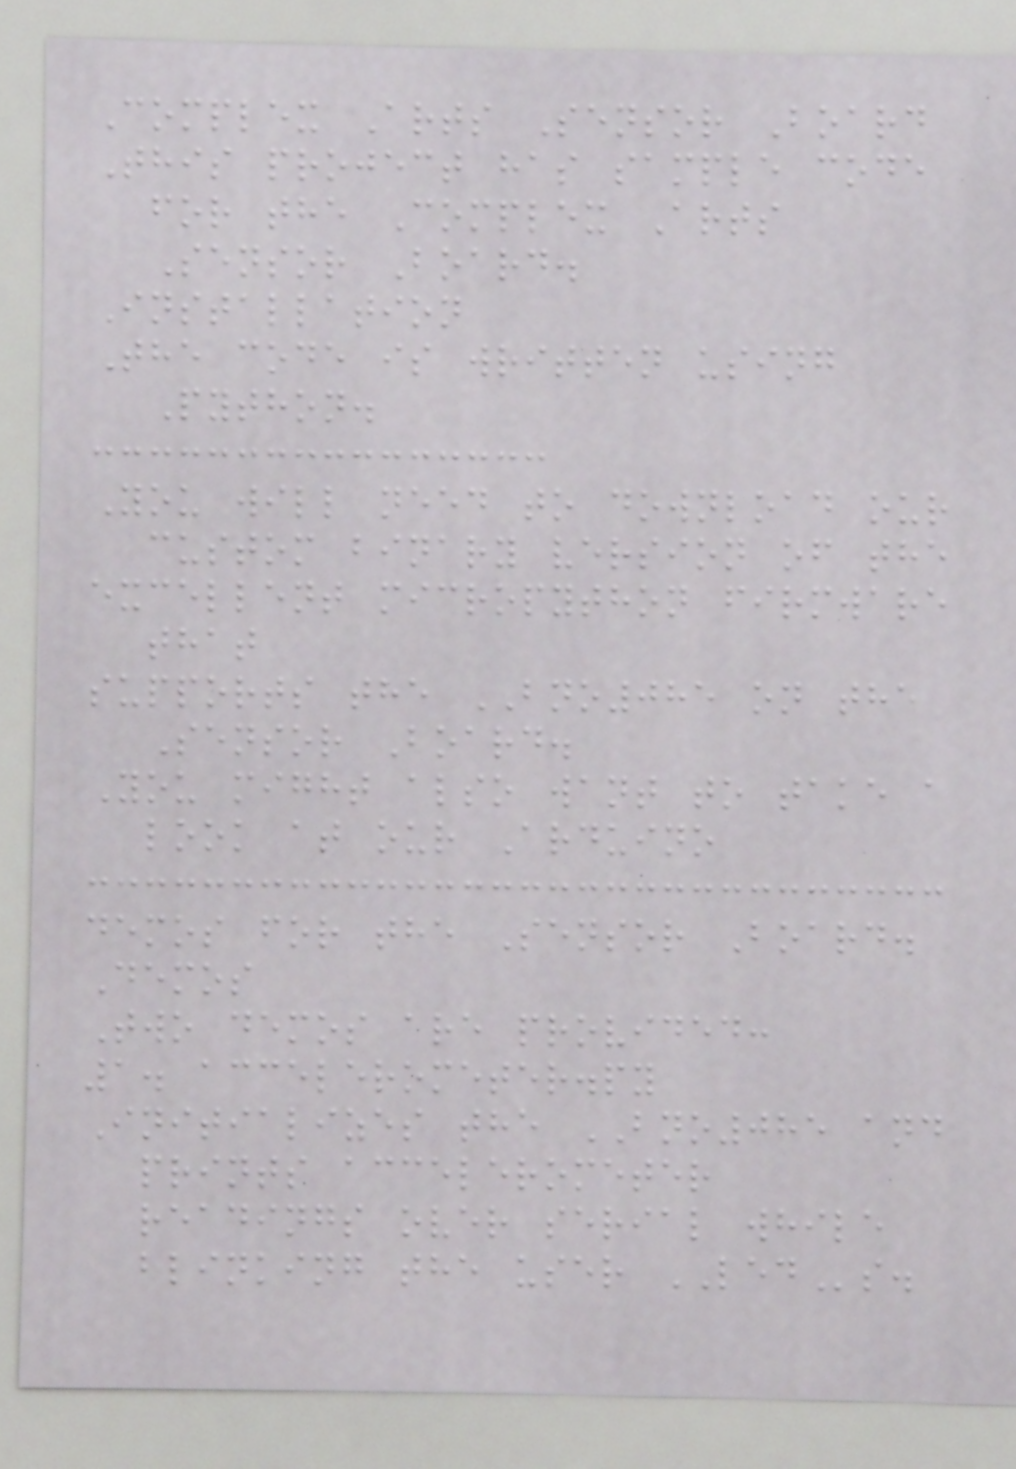Complex Arts Sensor Board
This project has sample code
for the Complex Arts
Sensor Board.
Installation
The code is written using
Python.
You will need to download our
custom binary version of the
excellent micropython firmware
that
supports the BNO085 on the
Sensor Board.
You might also want to take a
look at our Arduino
demos for the Sensor Board.
Demos
Two demos are provided:
1. accelerometer.py
Initializes the BNO085 and
prints accelerometer
readings over serial while
blinking the user LEDs.
